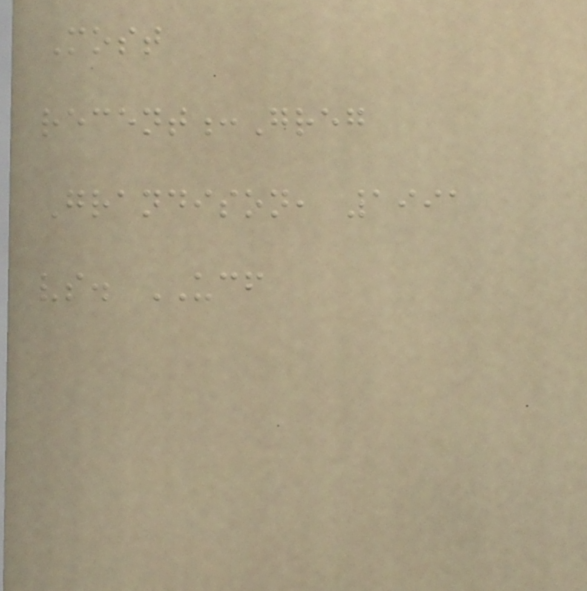Most
recent:Greg
Grandison, 1991
vs. UCF
